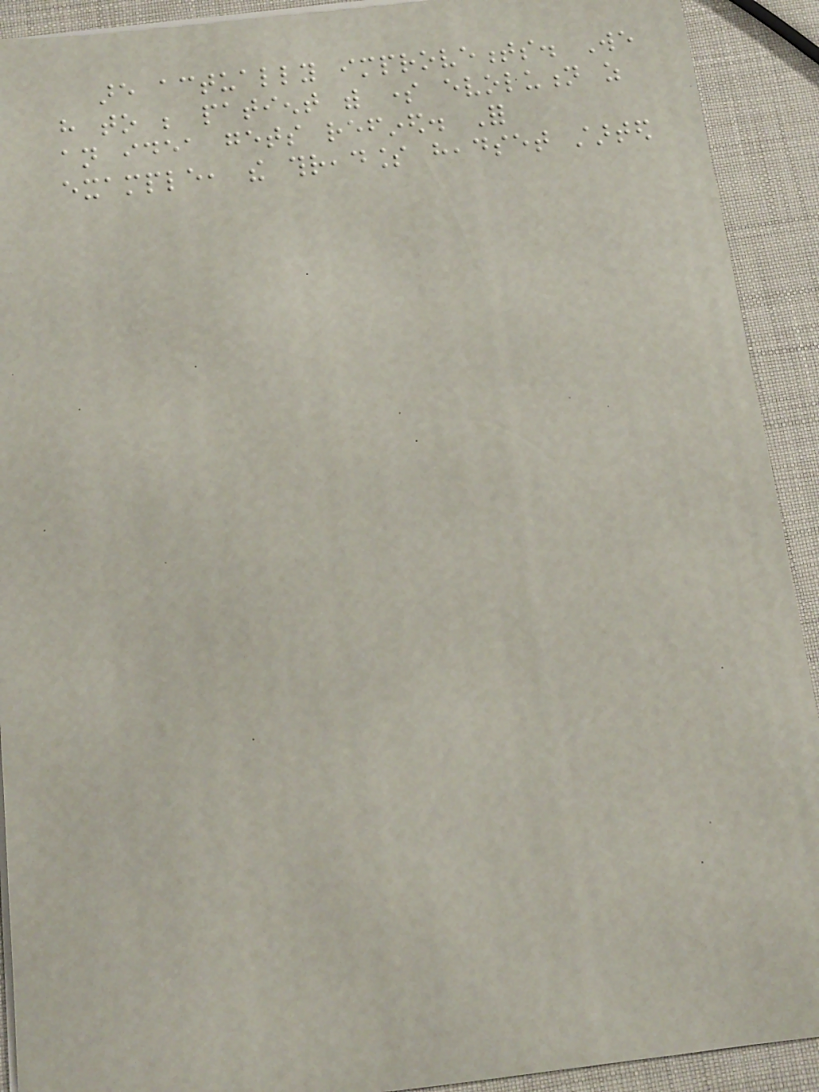are actually improvements. We
have to be patient with some evolution as
an idea gets refined. For
example, the threadless headset started
